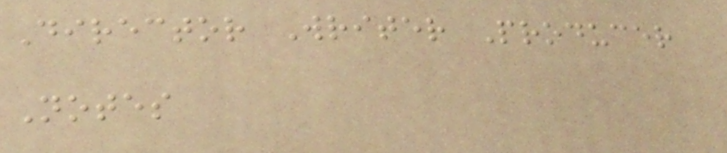Director Writer Producer
Notes
